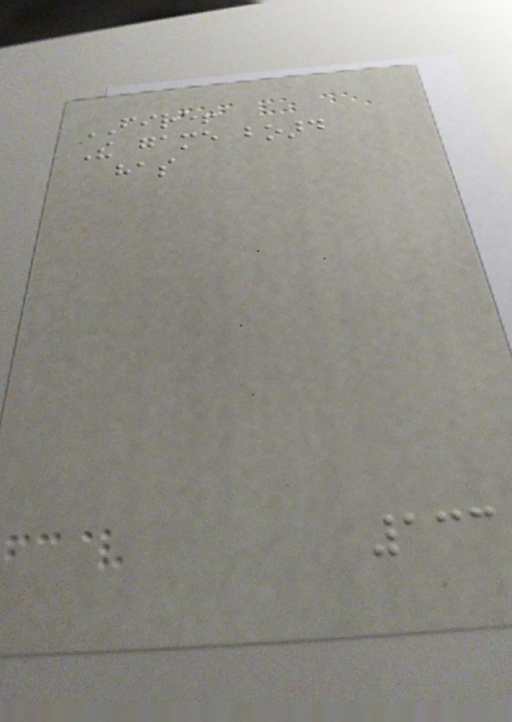FIRE!
The game board
has
133
